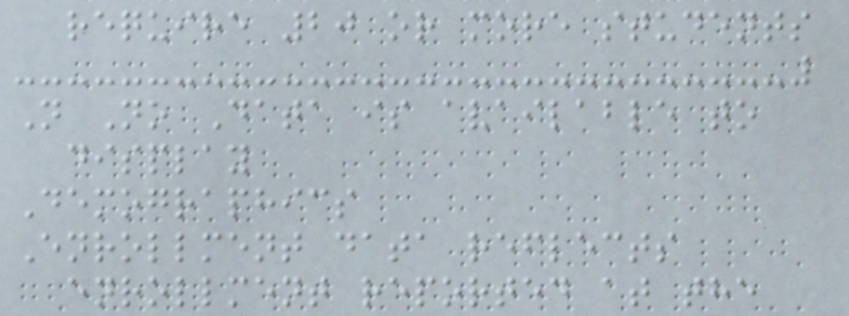require 20 or more students
N No Data is available to
display
Demographics
Enrollment data reflects
enrollment reported at the
